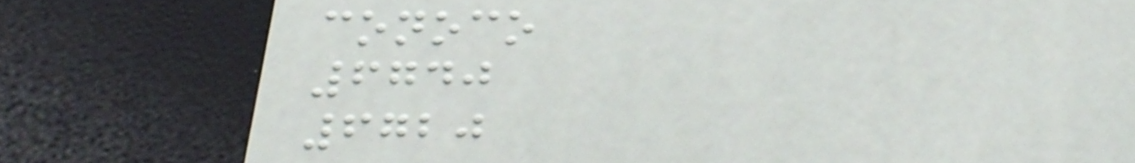conoco
6740
6720
